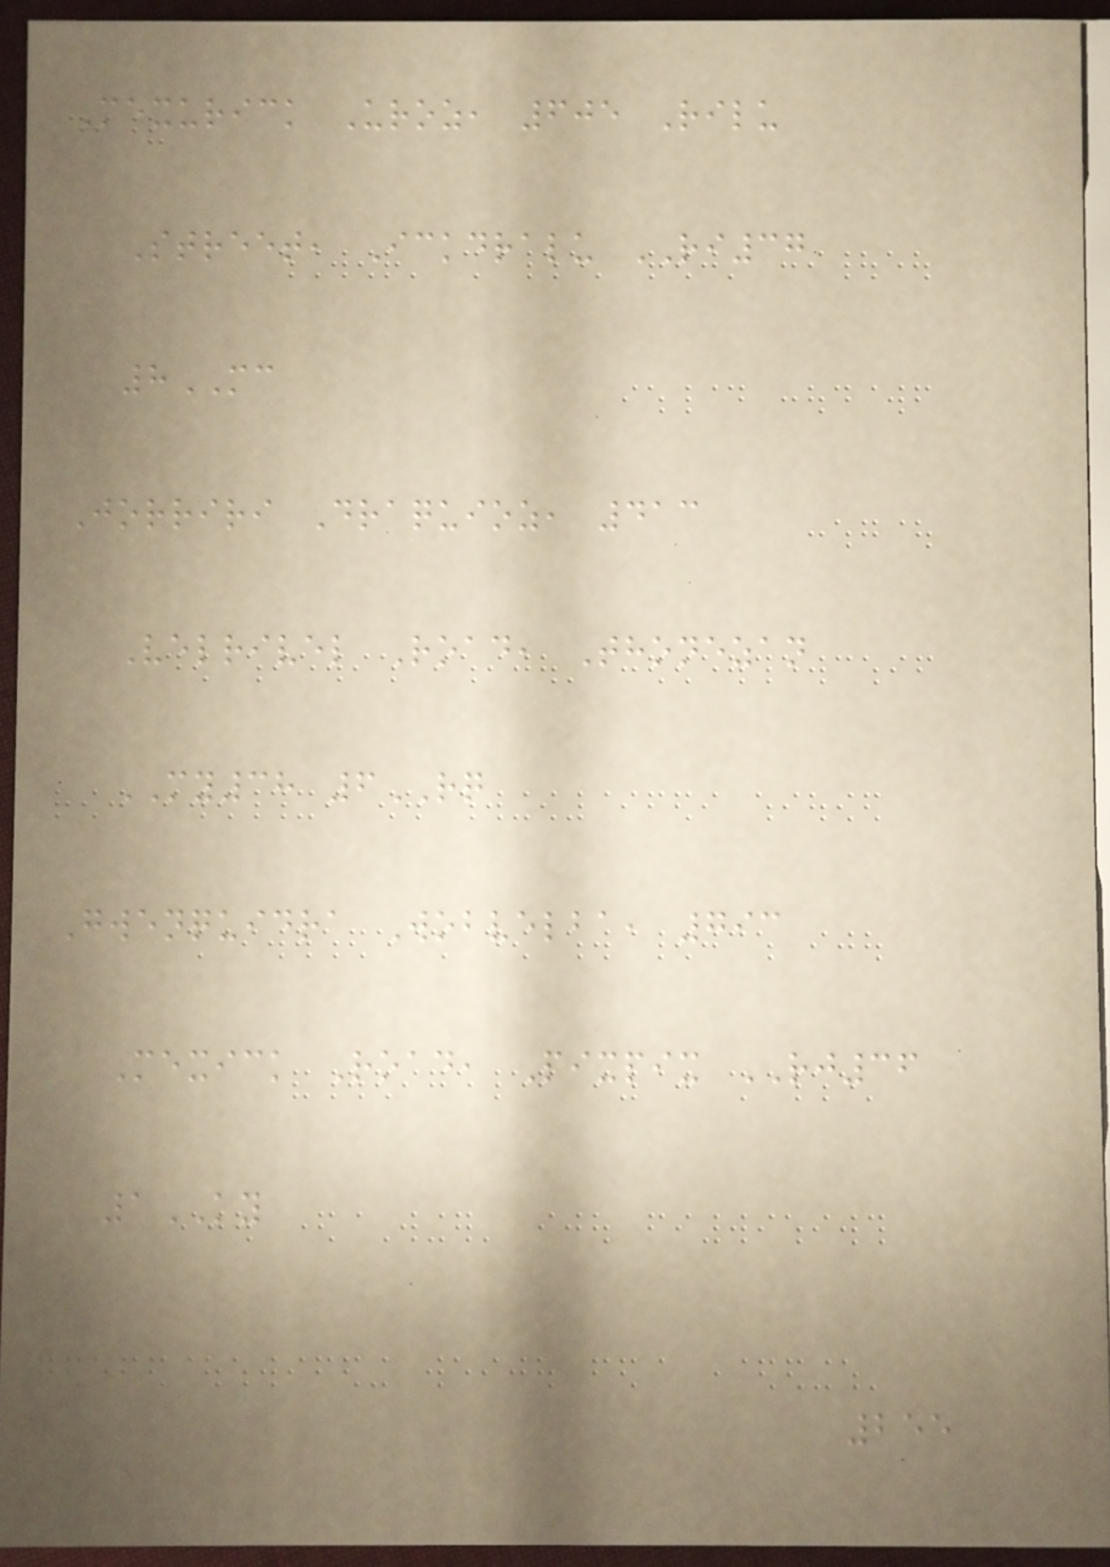Mexurick Uroz, 605 Rilu
Street, Ickdralu RI37
8MC
Jorriri Draquioz, 413
Velrivel Road, Thonezan
MY38 6RQ
Gwenquidra Wobvelba, 793
Mexick Road, Pixpix RJ36
1KY
255
